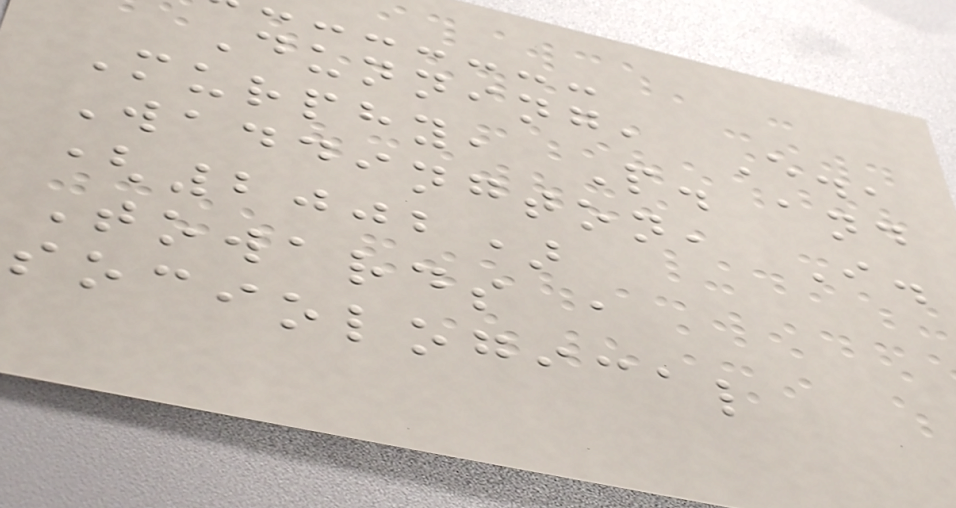Dunning, E.,
Murphy, P. and
Waddington, I.
(2002)
Towards a
sociological
